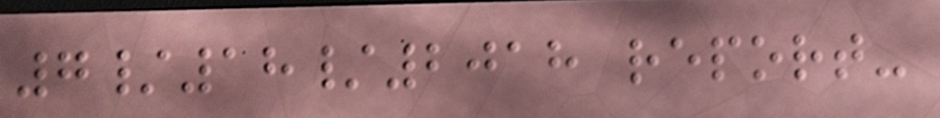7/18/2018 report-
